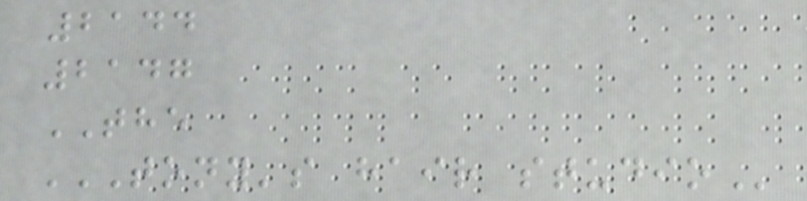2144
2147
THE
TONY'S HAIR STUDIO
